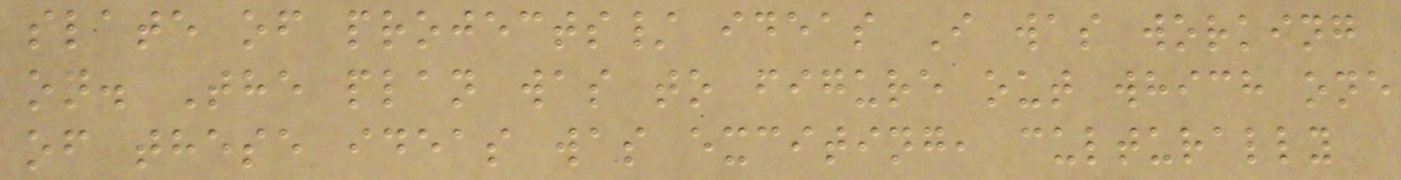slate of projects/ ideas I was working
on. The plan was to figure out which one
of these ideas was exciting, culturally
